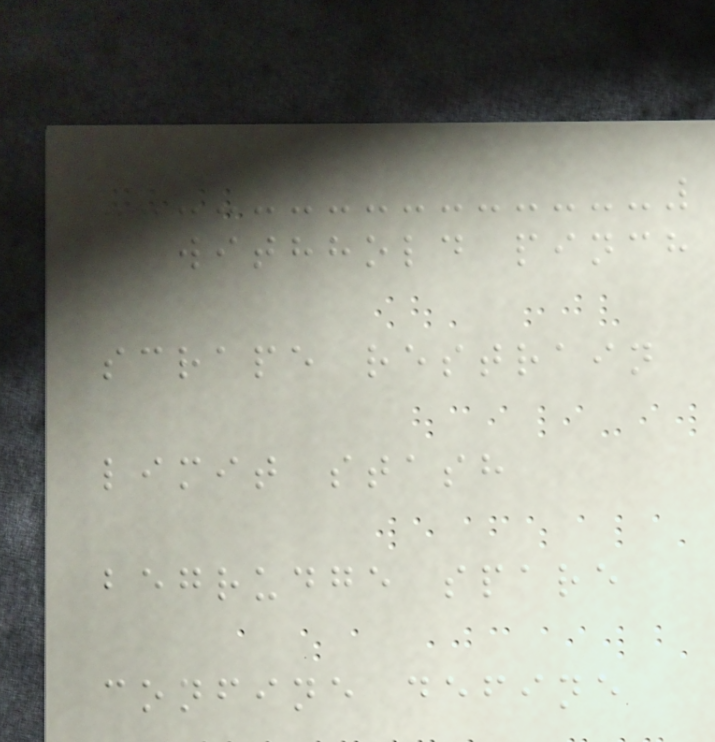withhold pinch
scrape restrain
limit stash
begrudge spare
confine define
